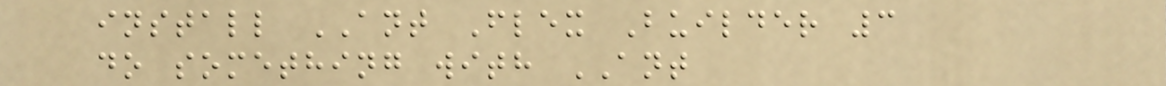install ANT Flex Builder 3
do something with ANT
